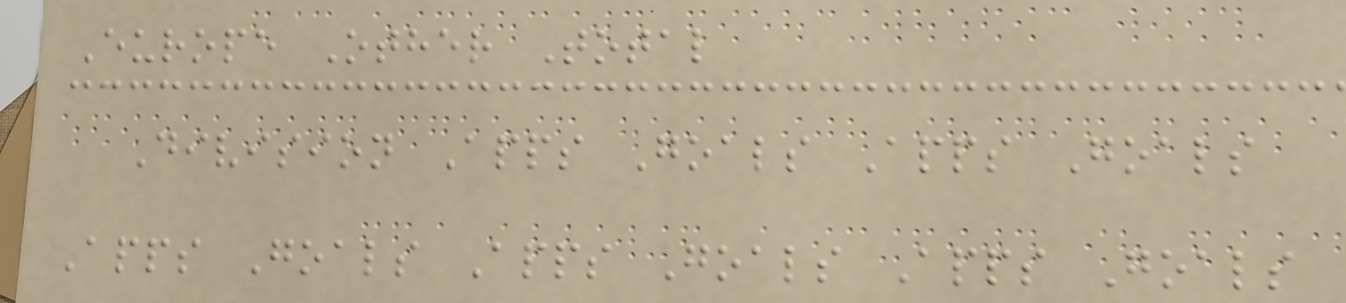Europe Other Total
Division Apps Goals Apps Goals
Apps Goals Apps Goals Apps Goals
